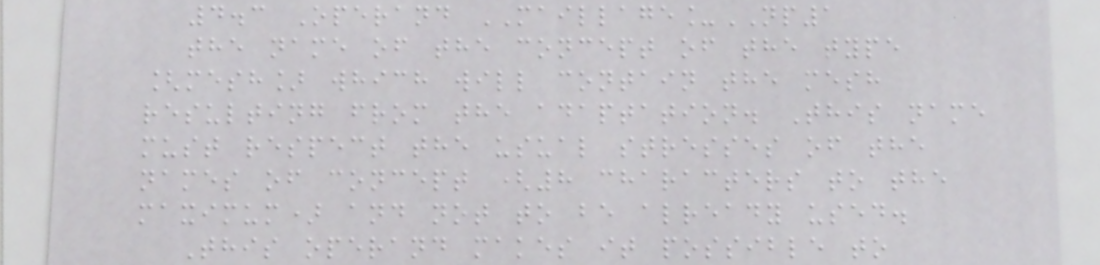4.3 Operand MAILLAGE_NP1
the name of the concept of the type
[mesh] which will contain the mesh
resulting from the adaptation. This name
must respect the usual stresses of the
names of concept (8 characters to the
maximum) and not to be already used.
This operand makes it possible to
